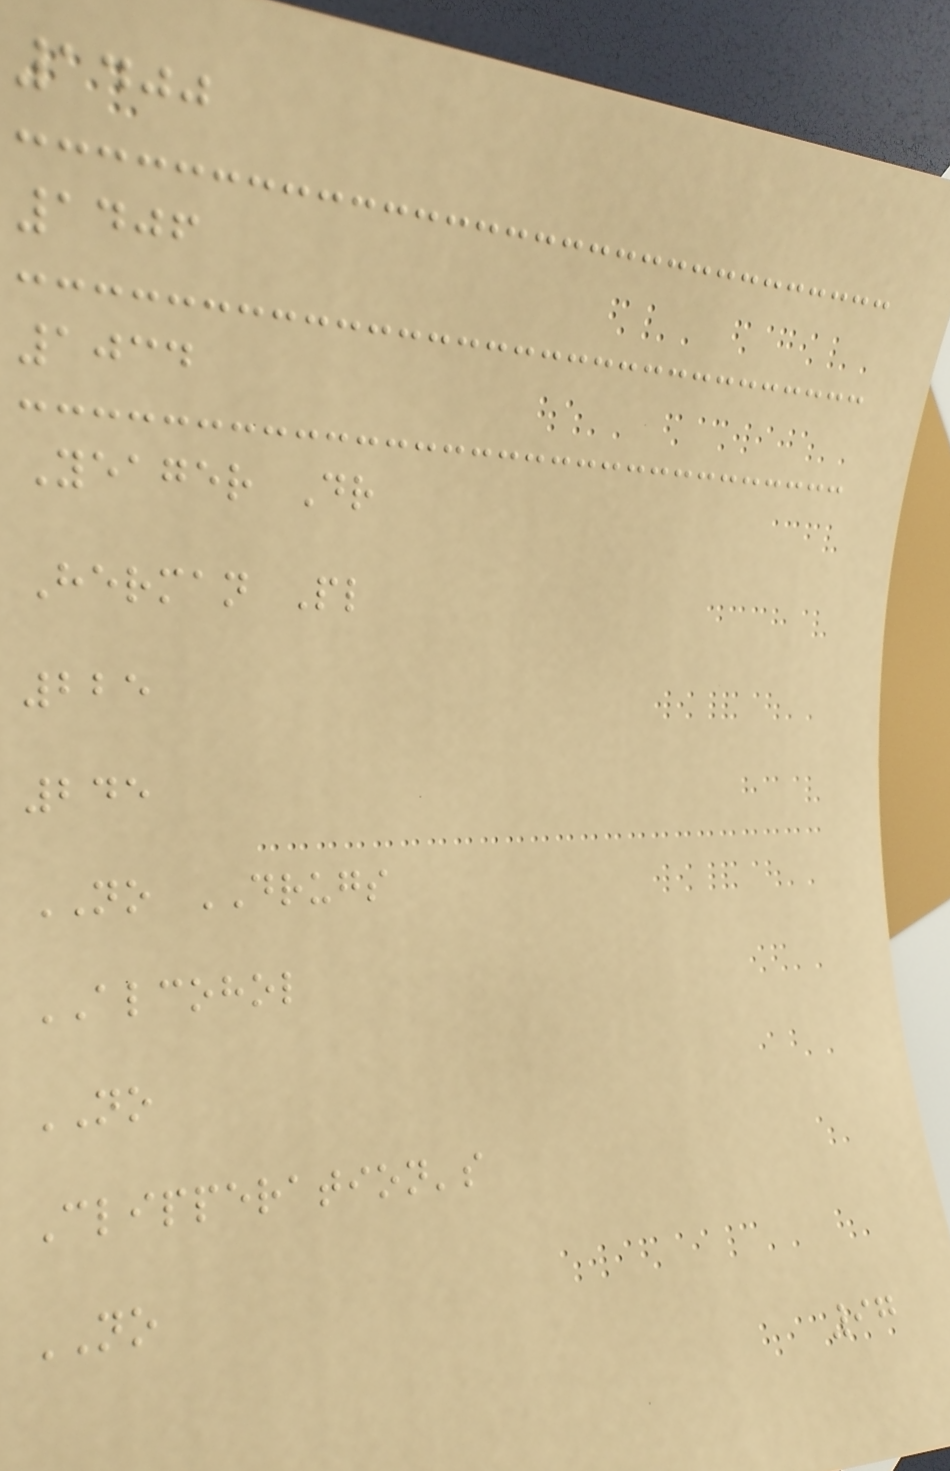1400
1406
1034
Yeager Dr
Herman Pl
225
245
NO DRUGS
ALCOHOL
NO
Clipperation's
NO
97
